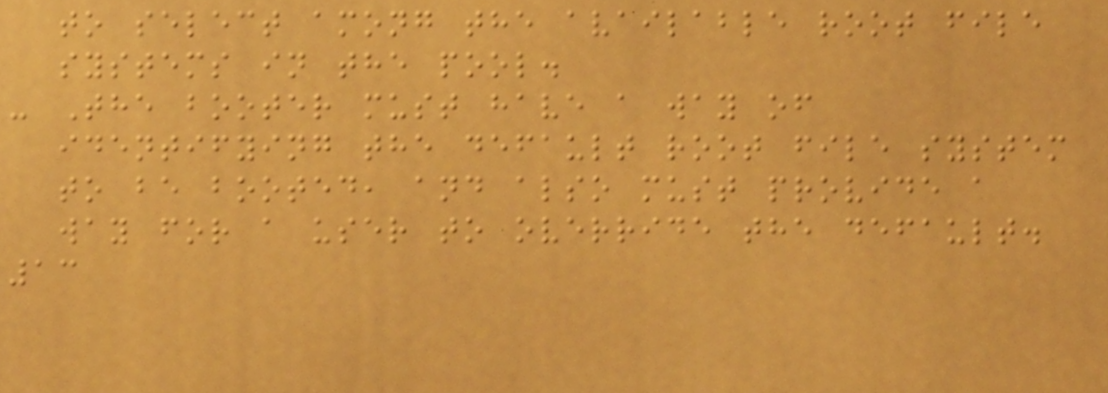to select among the available root file
systems in the pool.
- The booter must have a way of
identifying the default root file system
to be booted, and also must provide a
way for a user to override the default.
13
